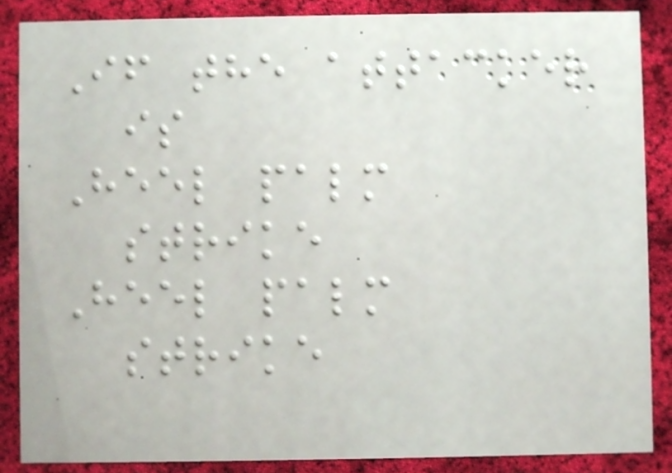If the attacker
is
Heel palm
strike
Heel palm
strike
